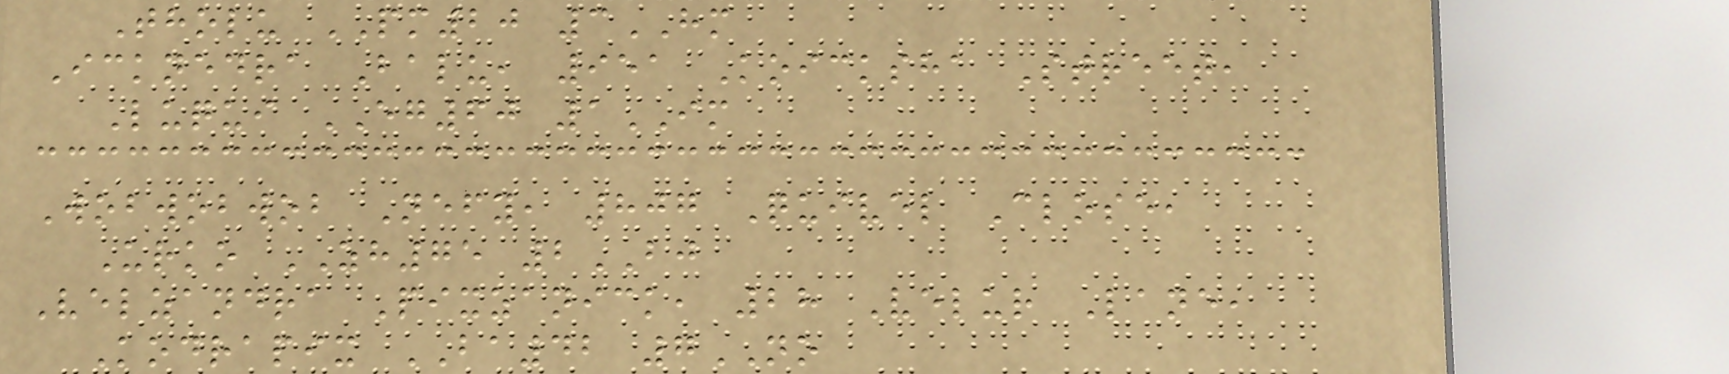Tholu PM20 3HM
Icknedra Balu, 951 Koicksha Street,
Luqui EG60 1IM
Wobwobwob Nefy, 807 Quivel Close,
Urko ZH75 2BJ
Velzandra Pixzanick, 28 Velur Lane,
Kodrapix BA42 7NO
